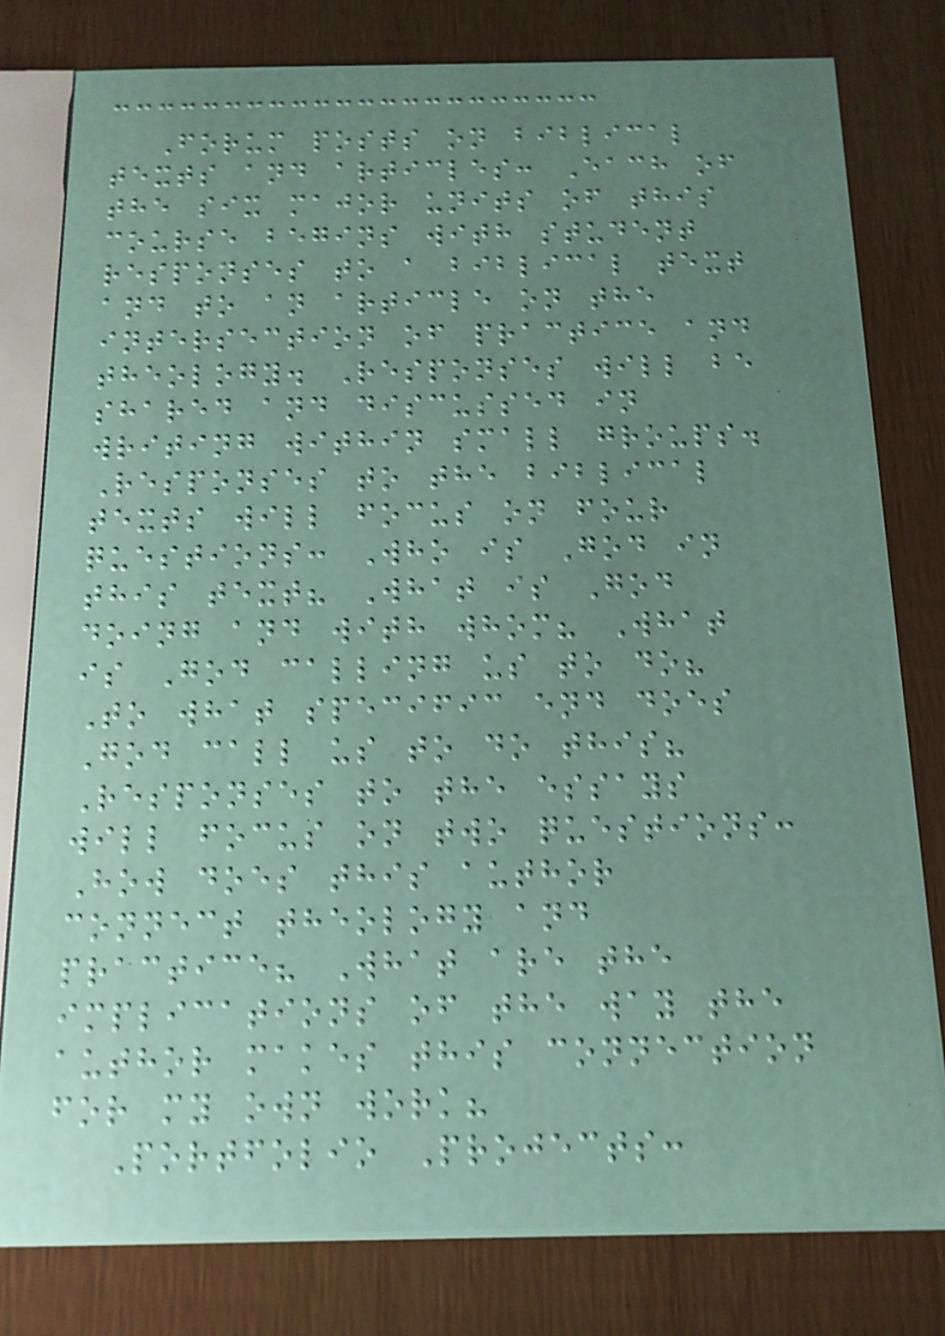Forum posts on biblical
texts and articles: Each of
the six major units of this
course begins with student
responses to a biblical text
and to an article on the
intersection of practice and
theology. Responses will be
shared and discussed in
writing within small groups.
Responses to the biblical
texts will focus on four
questions: Who is God in
this text? What is God
doing and with whom? What
is God calling us to do?
To what specific end does
God call us to do this?
Responses to the essays
will focus on two questions:
How does this author
connect theology and
practice? What are the
implications of the way the
author makes this connection
for my own work?
Portfolio Projects:
